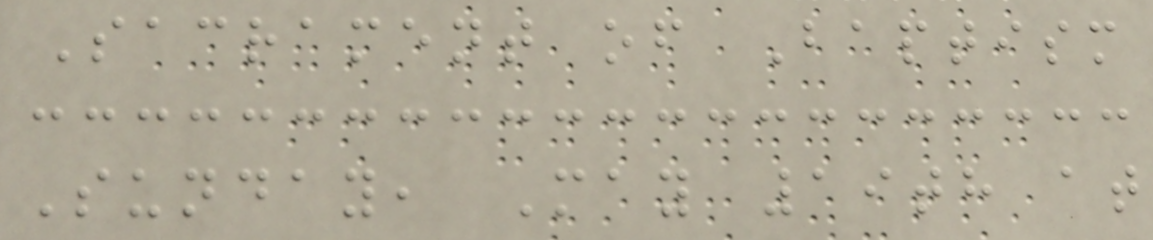Sacrament of Baptism
Sunday, May 19th at
